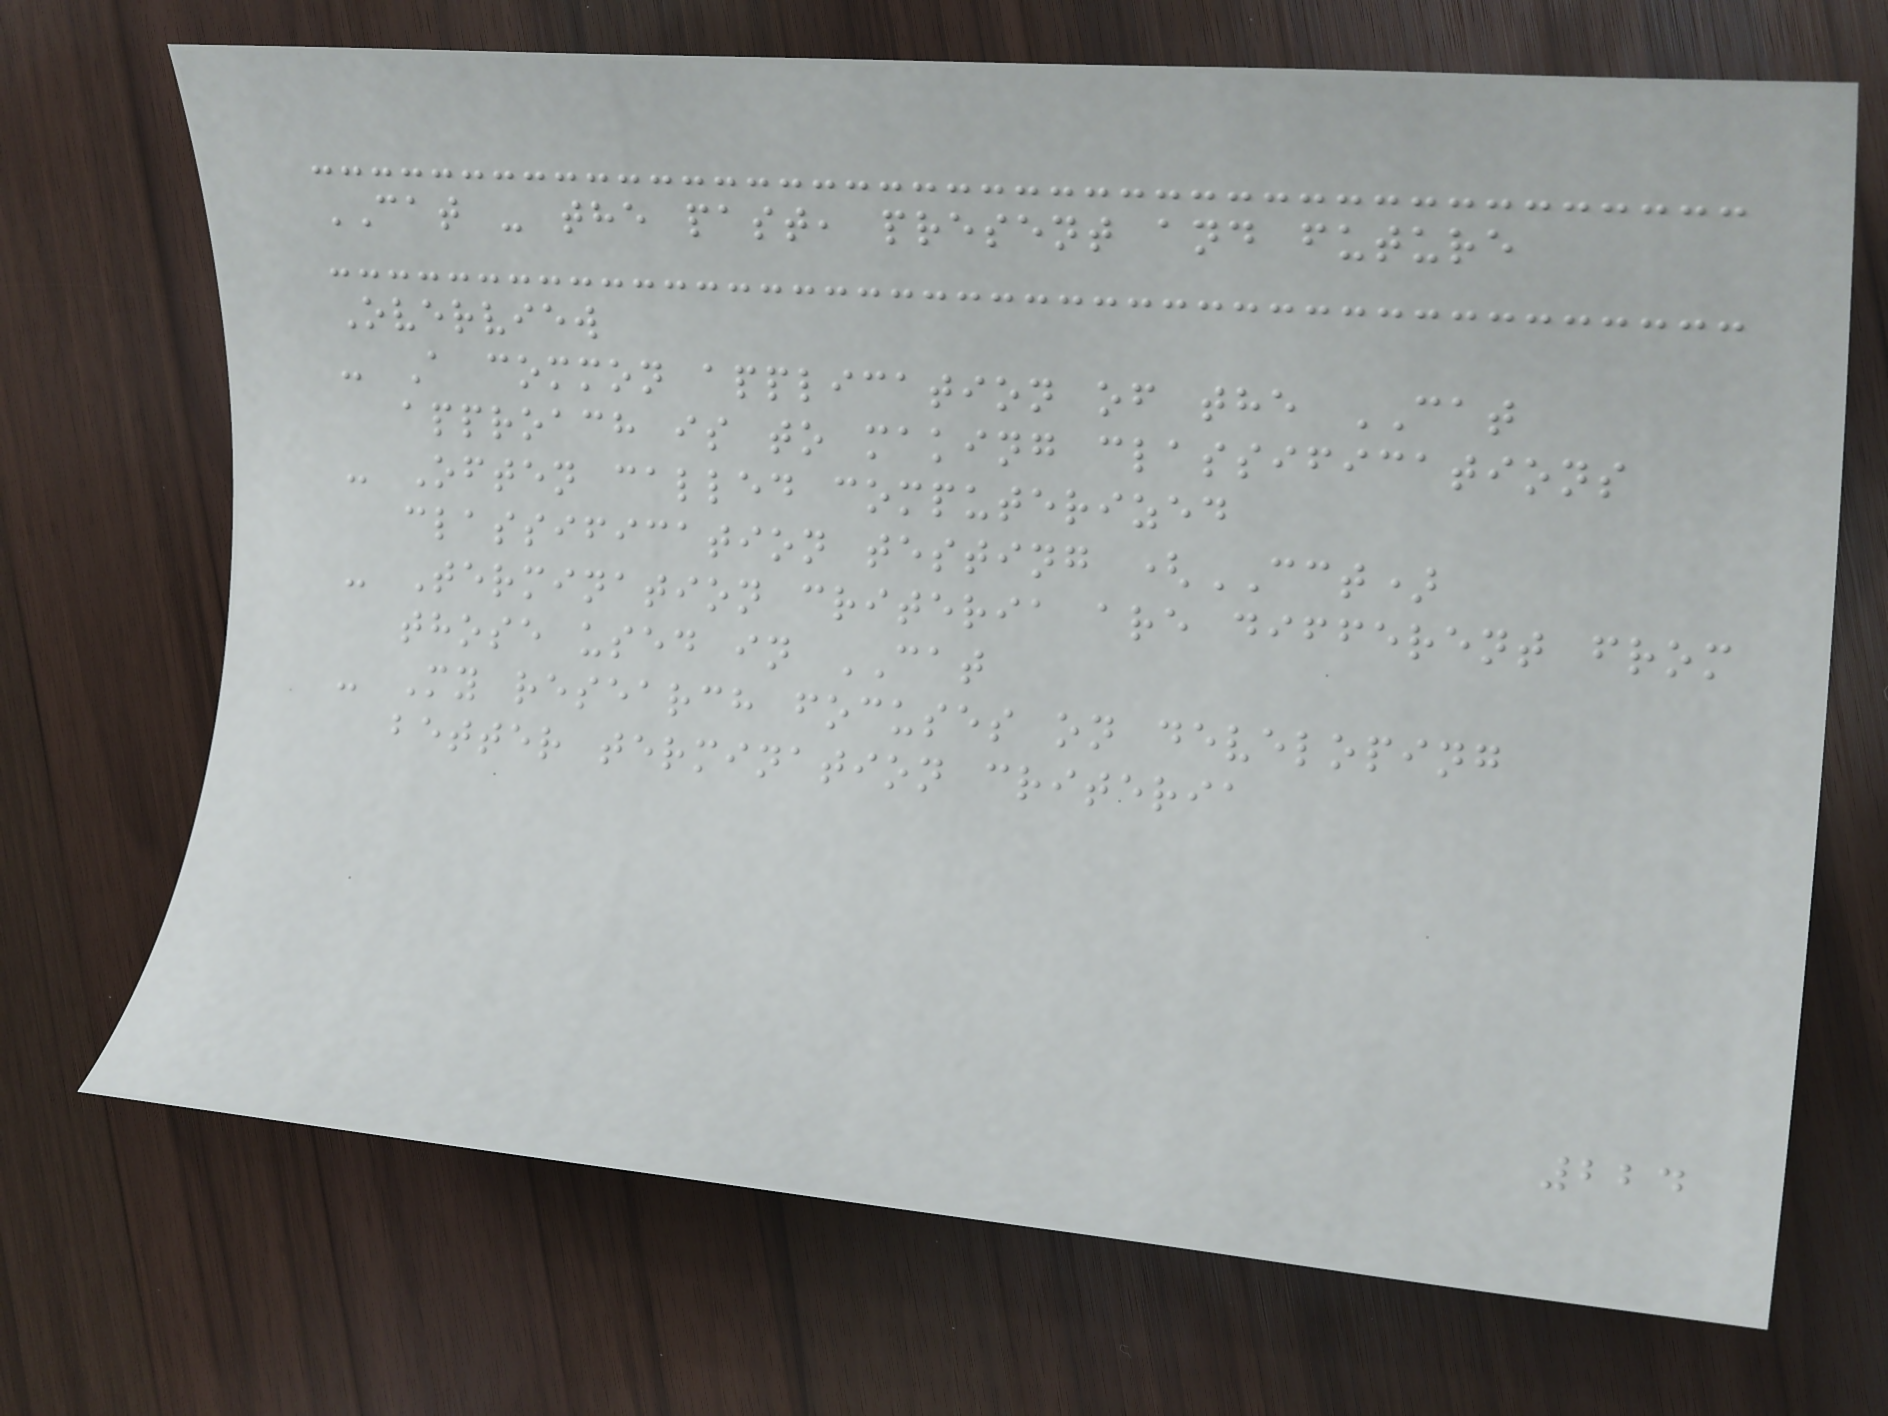CAT - the past, present and future
Overview
- A common application of the CAT
approach is to making classifications
- Often called computerized
classification testing (CCT)
- Termination criteria are different from
those used in CAT
- My research focuses on developing
better termination criteria
224
